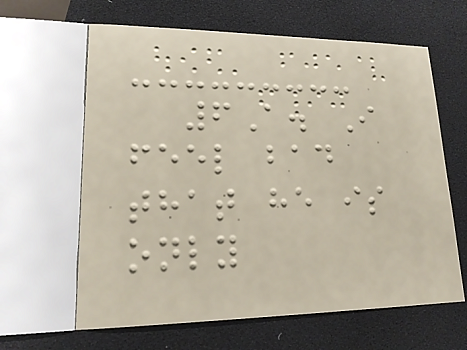6A. I
feel bad
that he is
only
